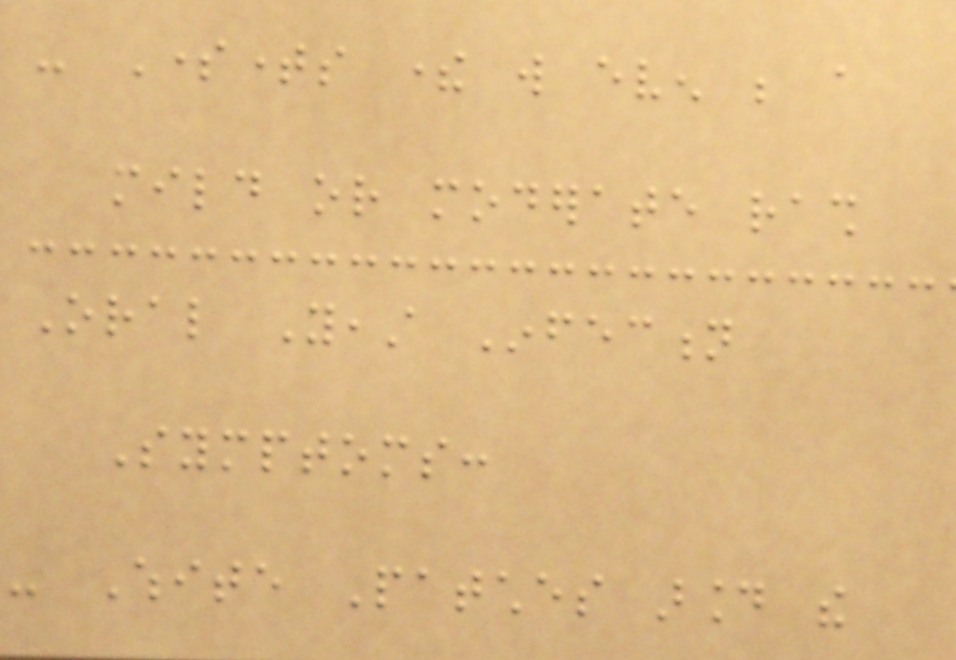- Sometimes there will even be a
mild or moderate rash
Oral Yeast Infection
Symptoms:
- White Patches around the
